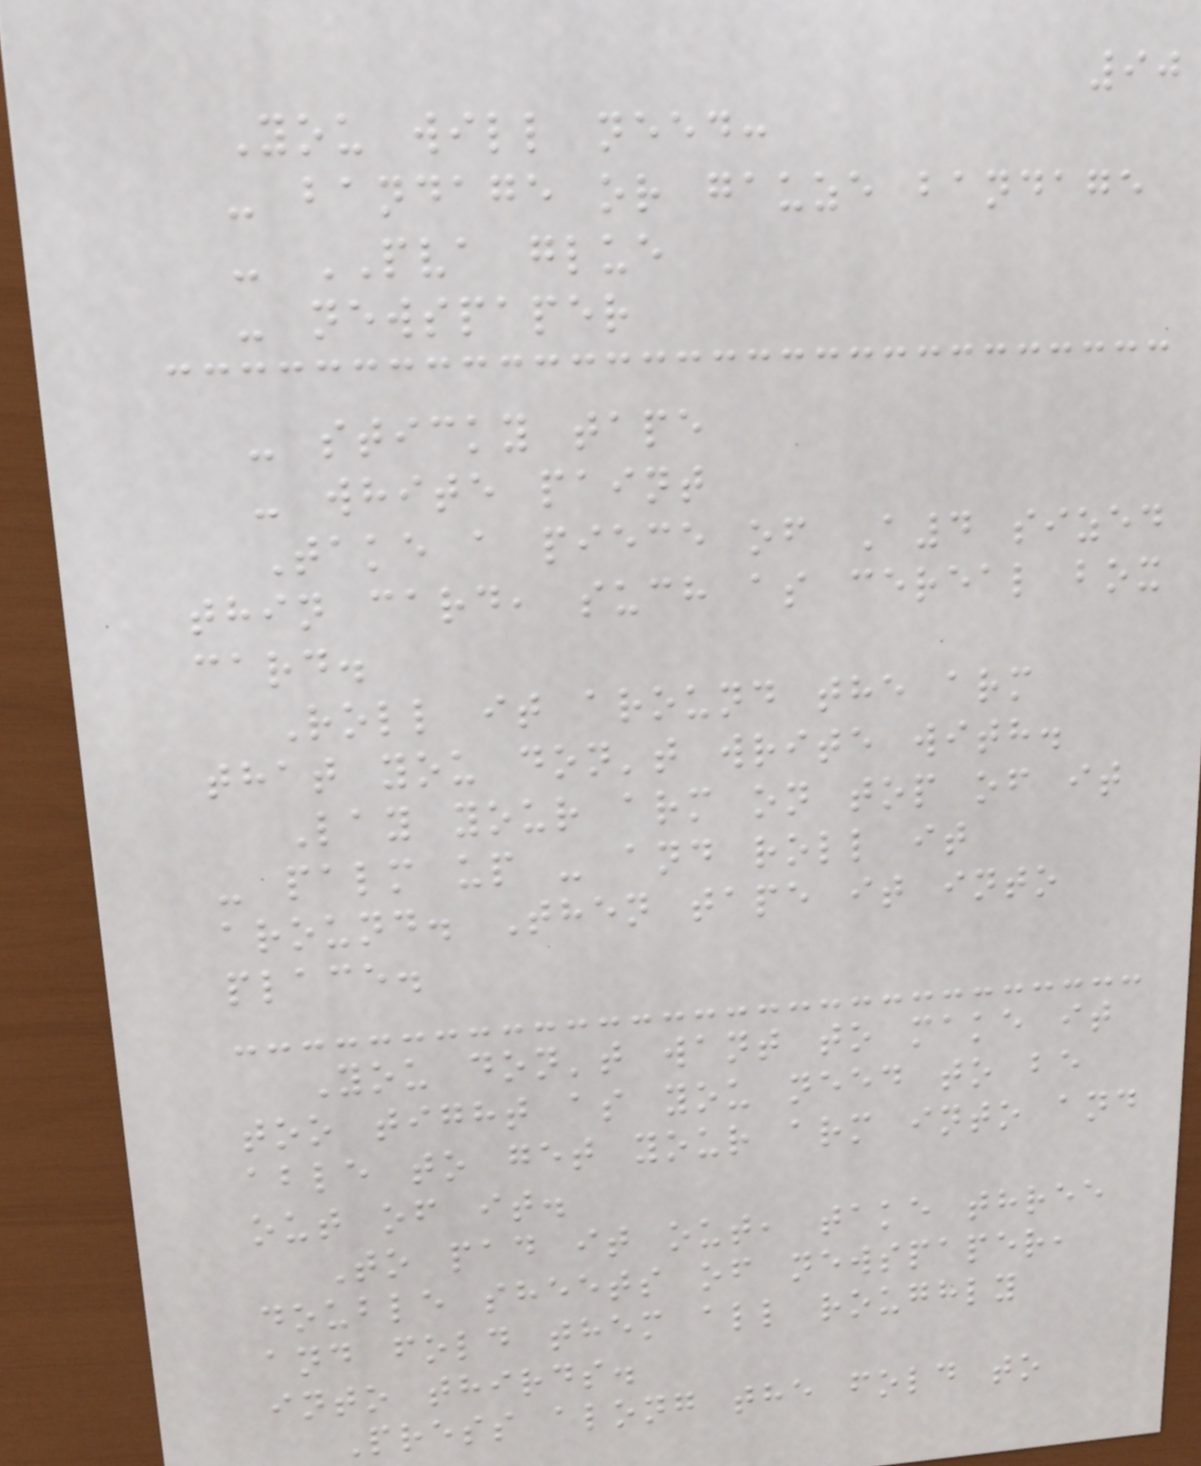90
You will need:
- bandage or gauze bandage
- PVA glue
- newspaper
- sticky tape
- white paint
Take a piece of A4 sized
thin card, such as cereal box
card.
Roll it around the arm
that you don't write with.
Lay your arm on top of it
- palm up - and roll it
around. Then tape it into
place.
You don't want to make it
too tight as you need to be
able to get your arm into and
out of it.
To pad it out, take three
double sheets of newspaper,
and fold them all roughly
into thirds.
Press along the fold to
